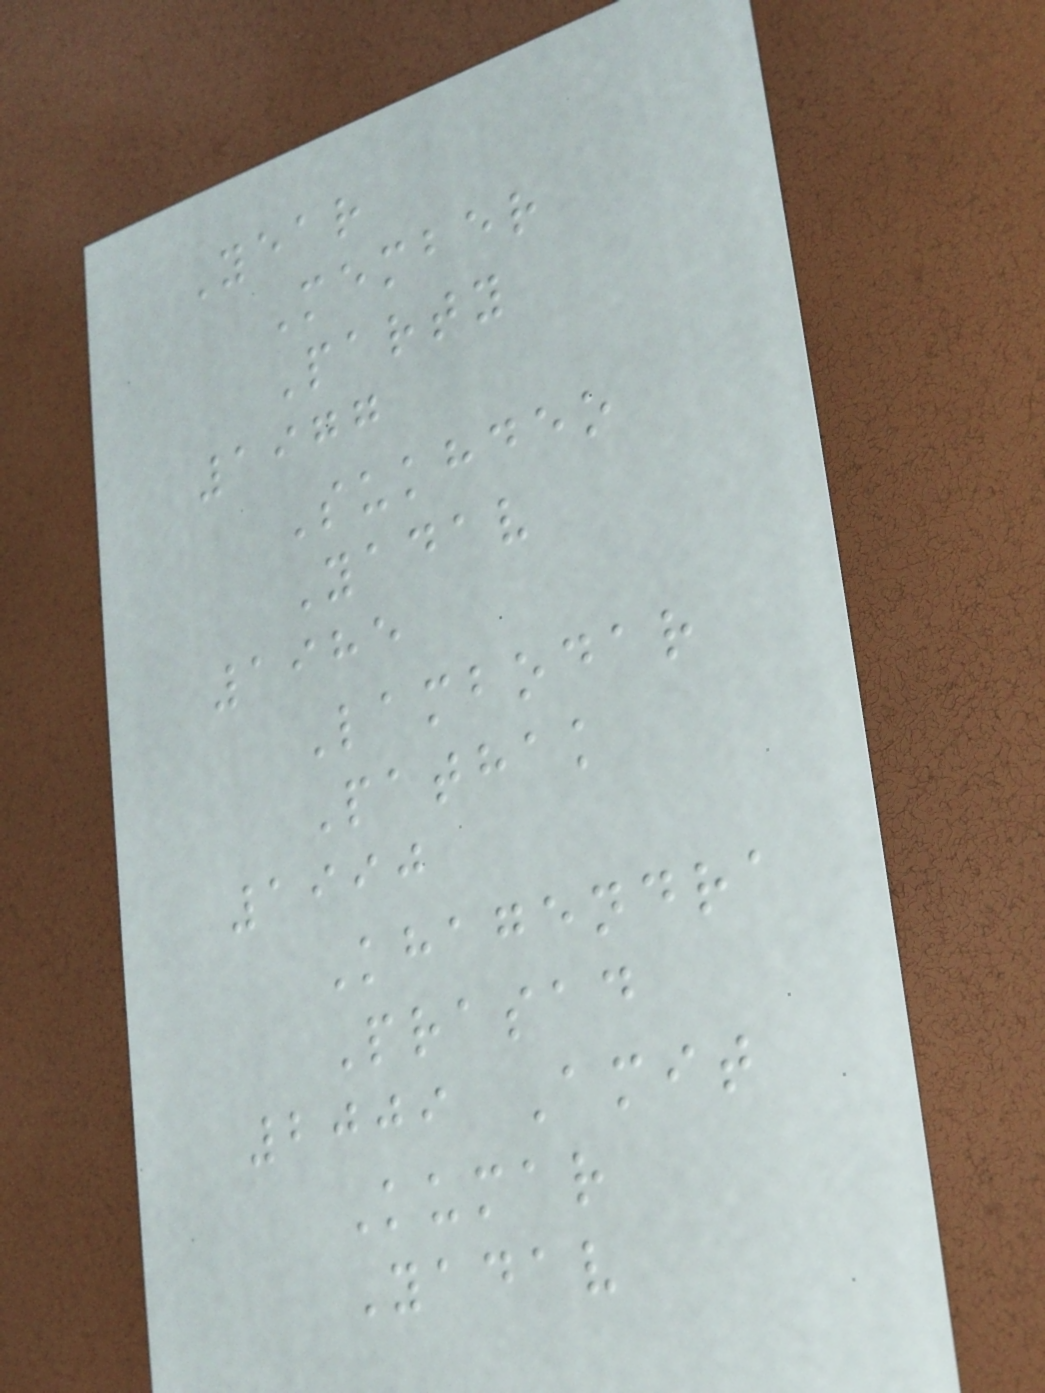Year
Member
Party
1977
Sukhdeo
Yadav
1985
Lambodar
Pathak
1990
Khagendra
Prasad
2009 Amit
Kumar
Yadav
